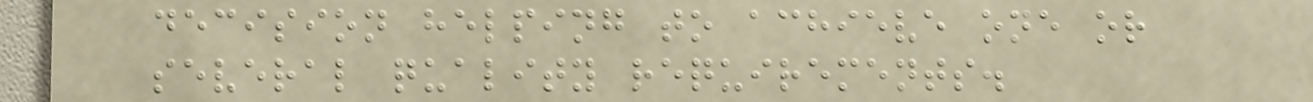decision helping to achieve one or
several quality requirements.
